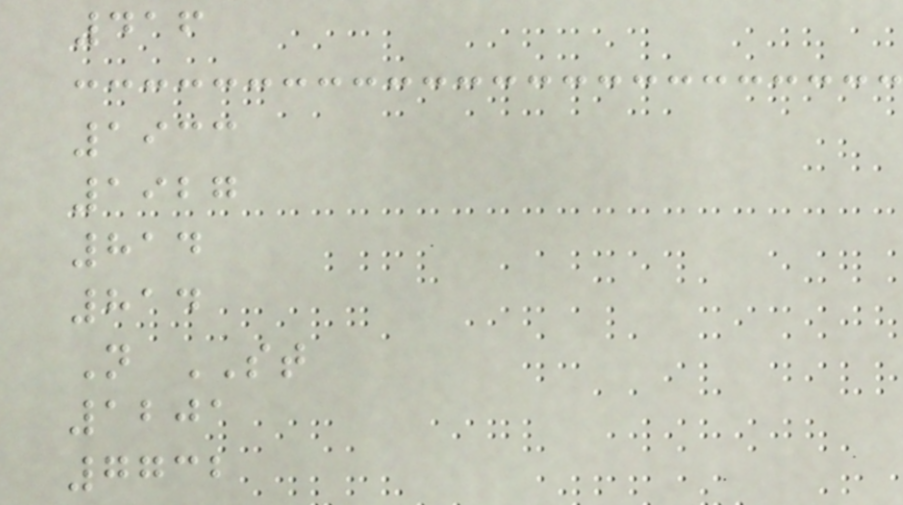416
1933
1927
814
814
N ST
1201
7732
